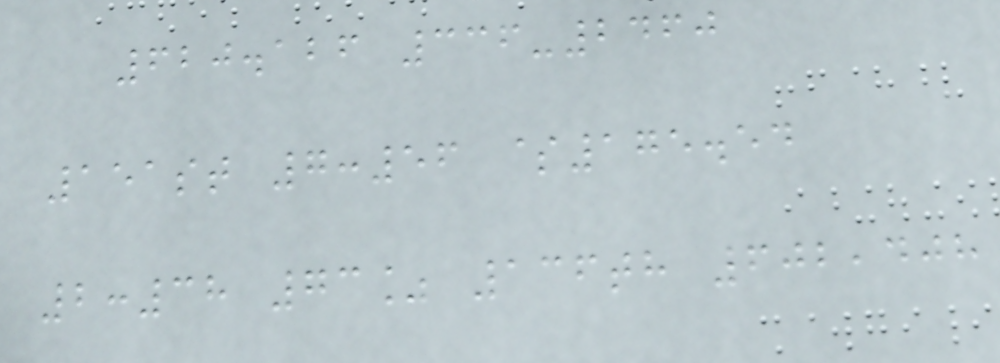620.126 336-2460
151st 7:56 $175.54
2:38 73% 136th 602,408
